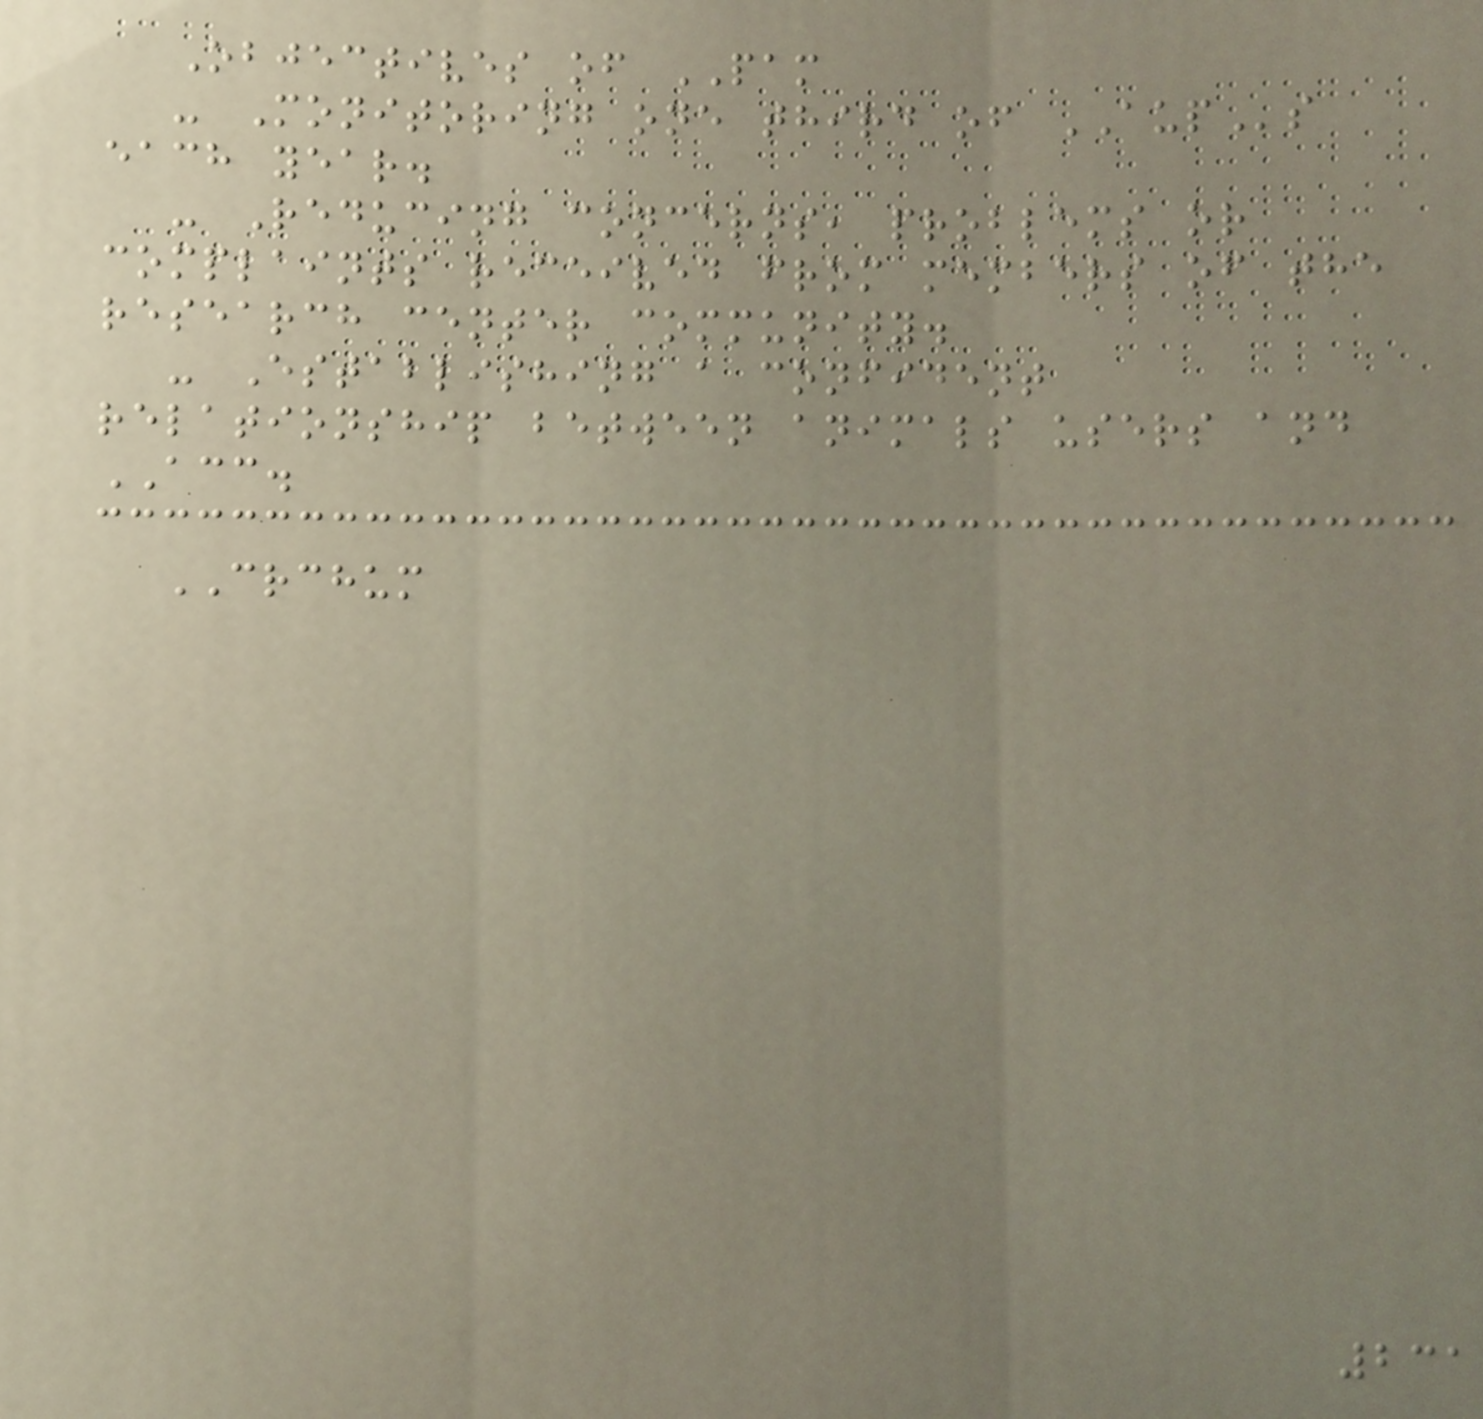Objectives of PAM
- Monitoring one third of AUPs
each year.
- Reducing concerns, problems or
complaints received from members of the
research center community.
- Establishing a confident
relationship between animals users and
ACC.
CRCHUM
231
